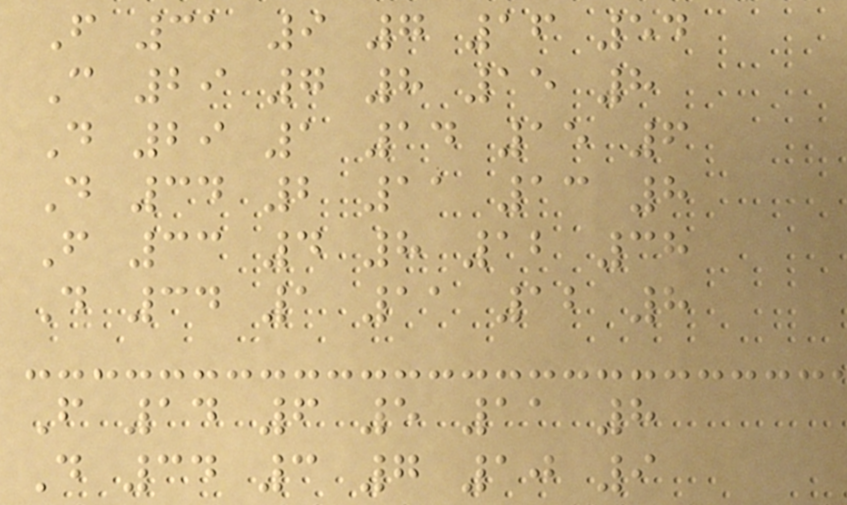F 31 9 7 16 54
C 29 7 8 15 8
D 29 1 14 15 6
D 34 2 11 13 8
F 33 4 8 12 38
D 34 1 11 12 8
F 14 6 5 11 8
D 34 3 7 10 9
